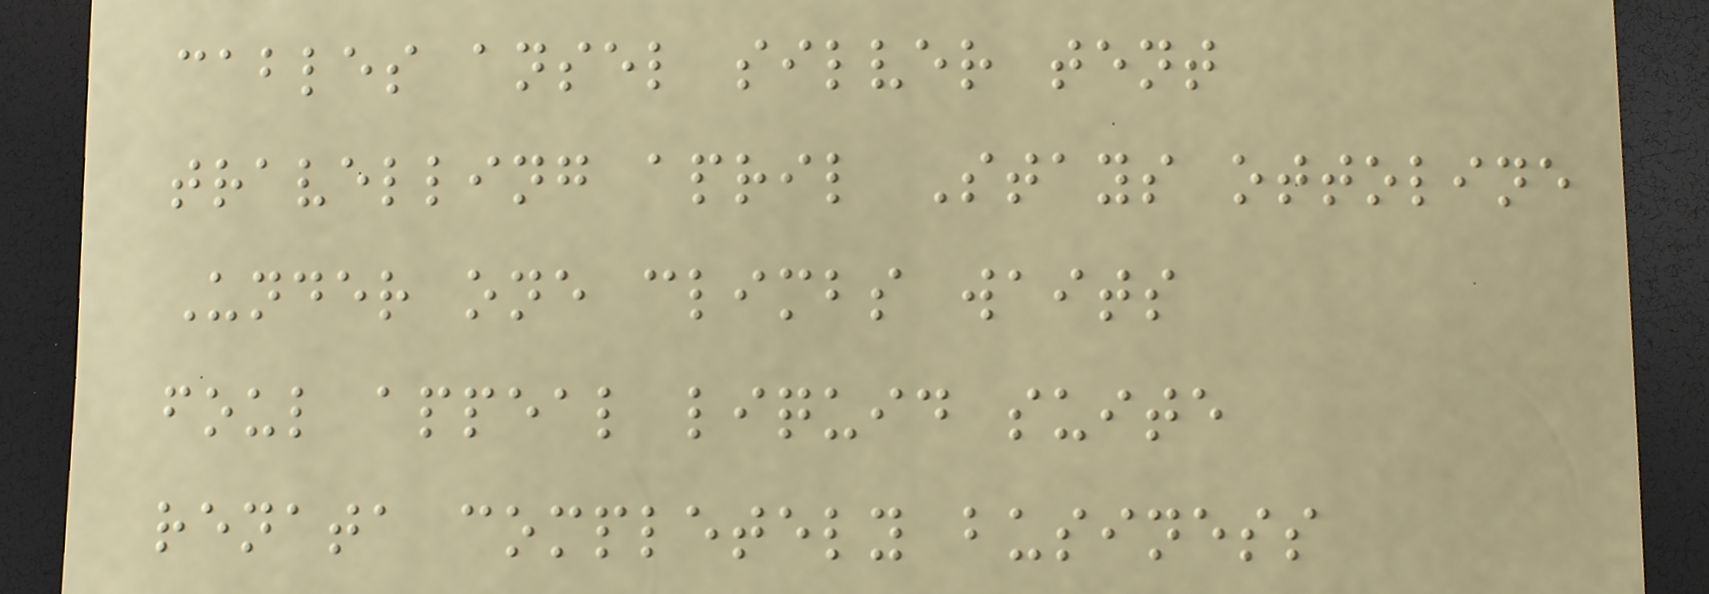cables ansel silver tent
travelling april Stays ottoline
Under one climbs waits
foul appeal liquid suite
renata completely business
